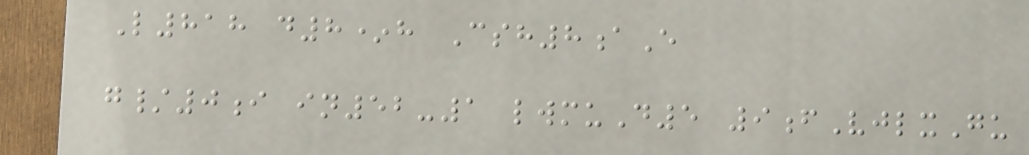L818 d8*h Csh8aE
g/0i in52-1 lwmuD5 9fVjlxGu
